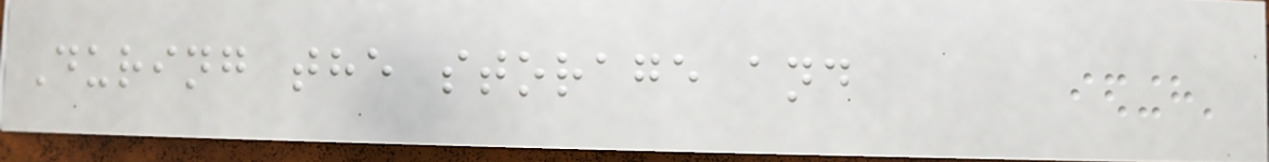During the storage and
